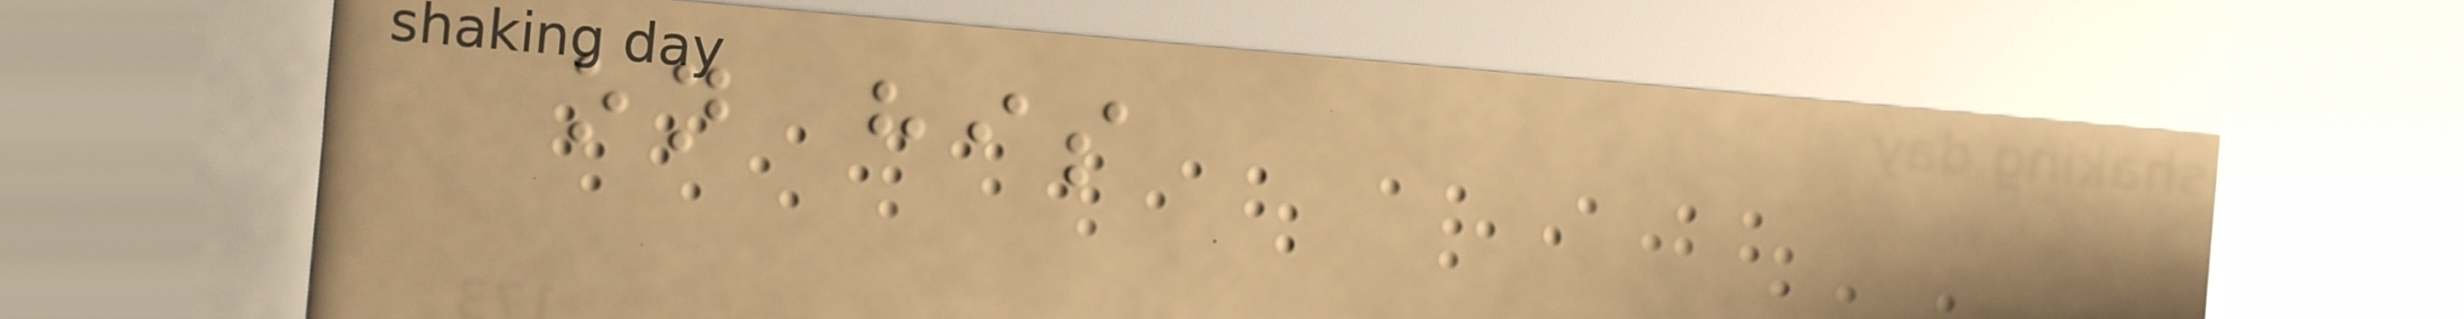on his
